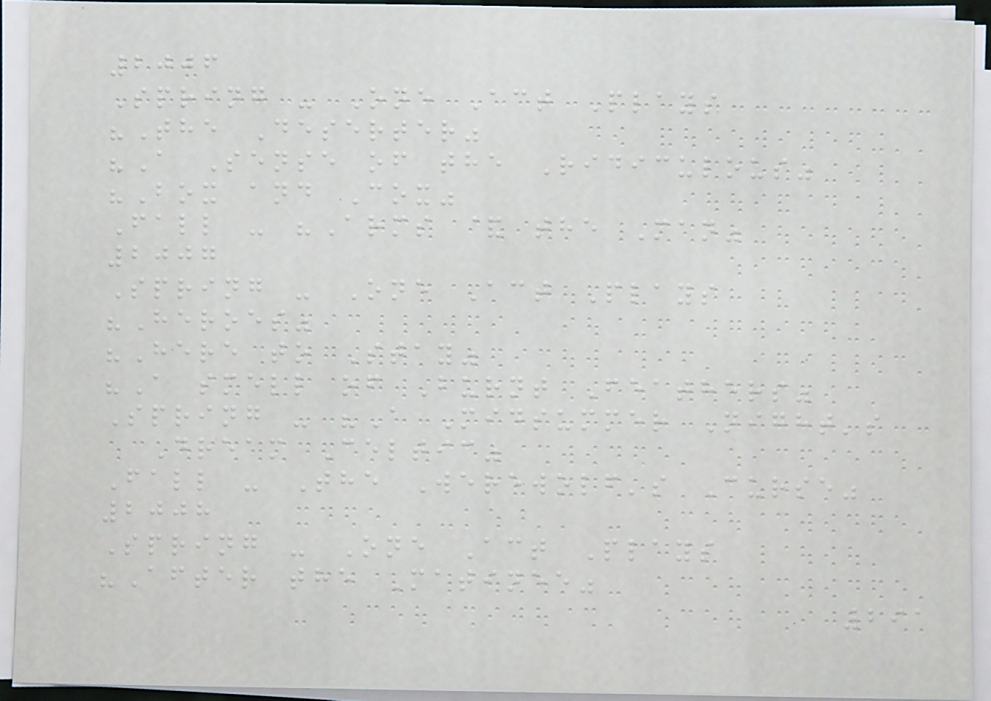2006
Spring - One Act Plays
"The Deserter"
"A Sense of the Ridiculous"
"Box and Cox"
Fall - "Arms & the Man"
2007
Spring - One Act Plays
"Heroes"
"Here to Stay"
"A smell of Burnt Feathers"
Spring - "A Midsummer Night's
Dream Celtic"
Fall - The Werewolf's Curse"
2008
Spring - One Act Plays
"After the Matinee"
291
